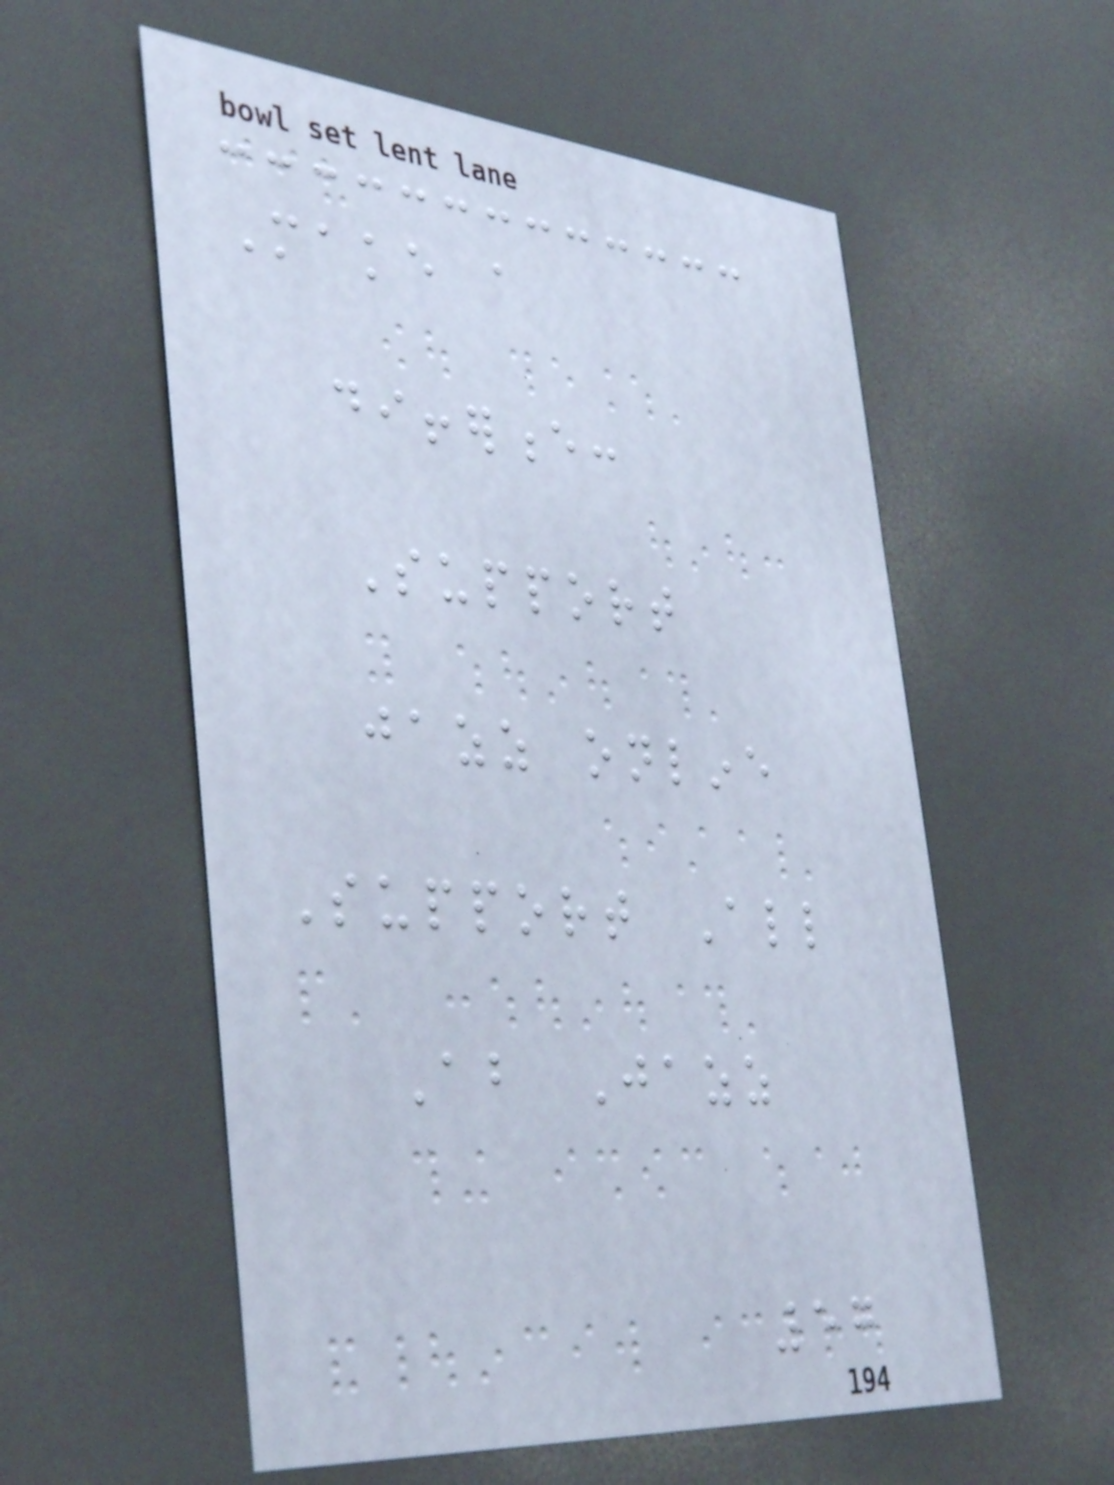Make a
difference:
Support
jazz online
Support All
About Jazz
57
